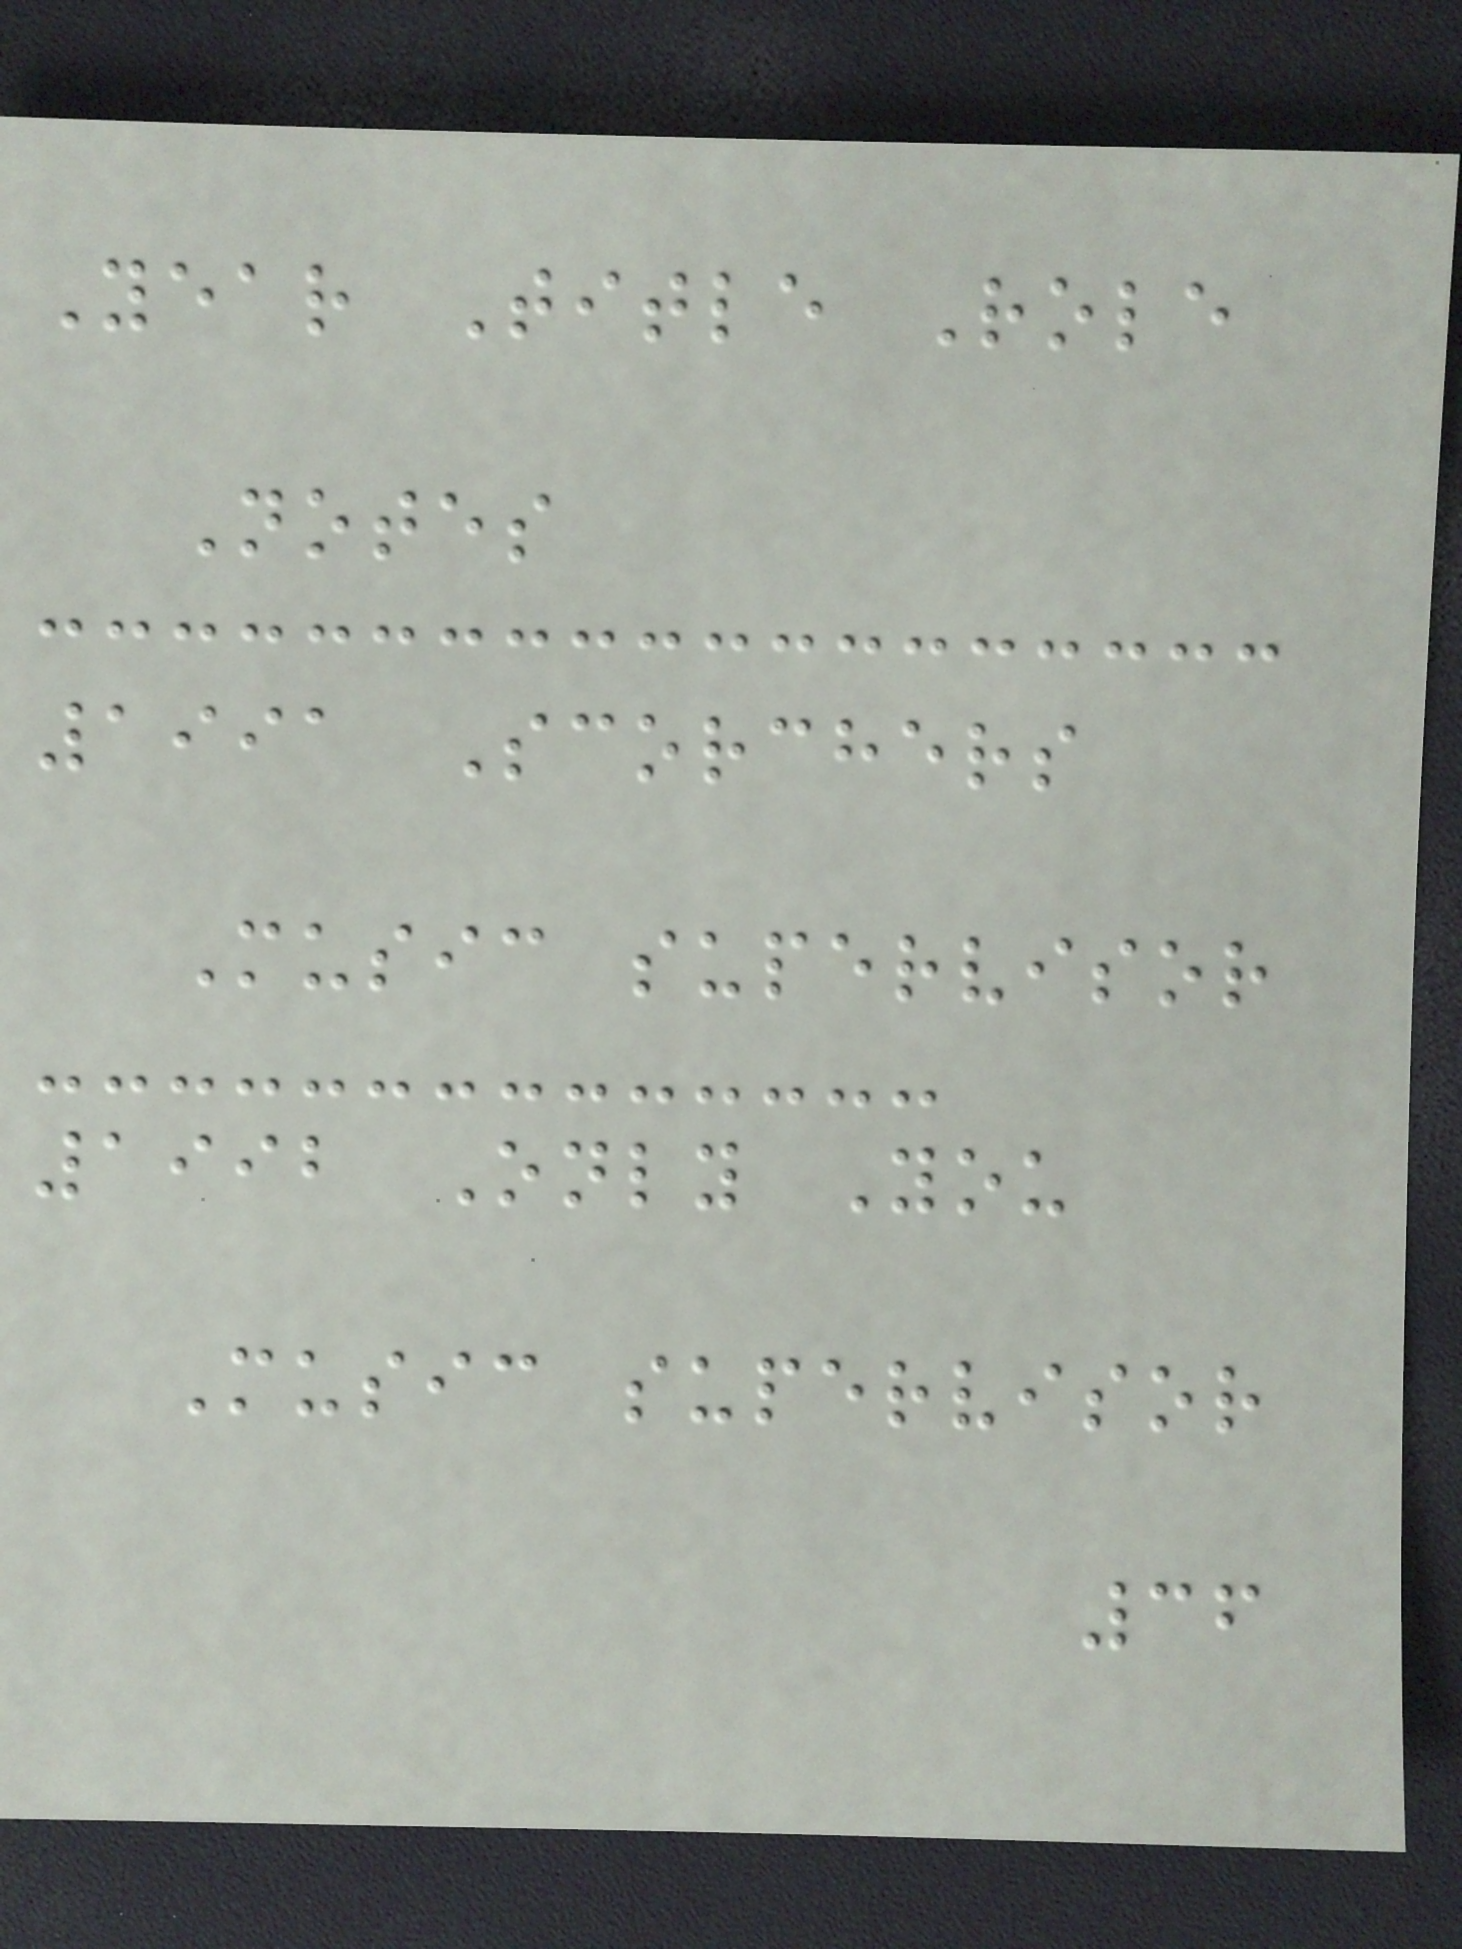Year Title Role
Notes
1991 Scorchers
Music supervisor
1992 Only You
Music supervisor
36
